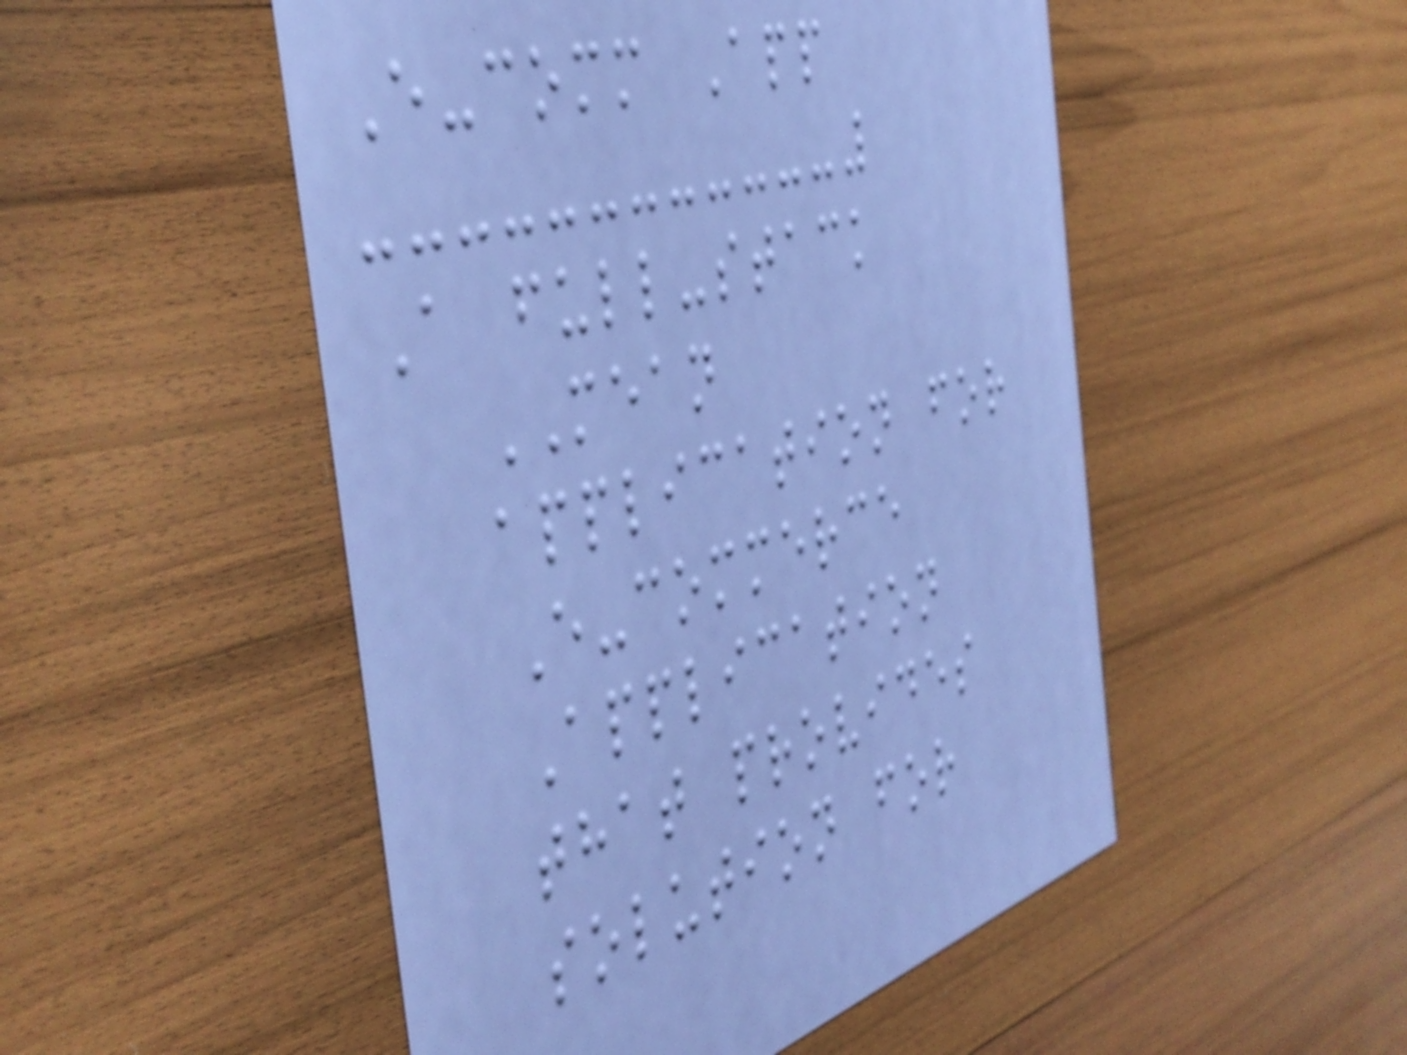E-comm App
A full-stack
MEAN
application for
E-commerce
Application
that provides
solution for
